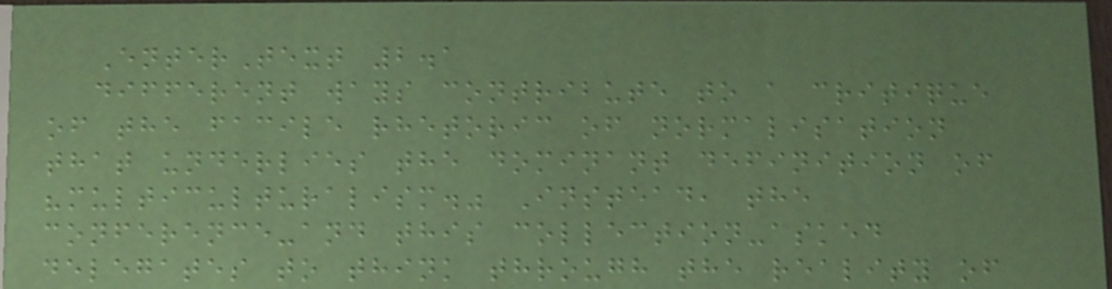EnterText 2.1
different ways contribute to a critique
of the facile rhetoric of normalisation
that underlies the dominant definition of
"multiculturalism." Instead, the
conference-and this collection-asked
delegates to think through the reality of
